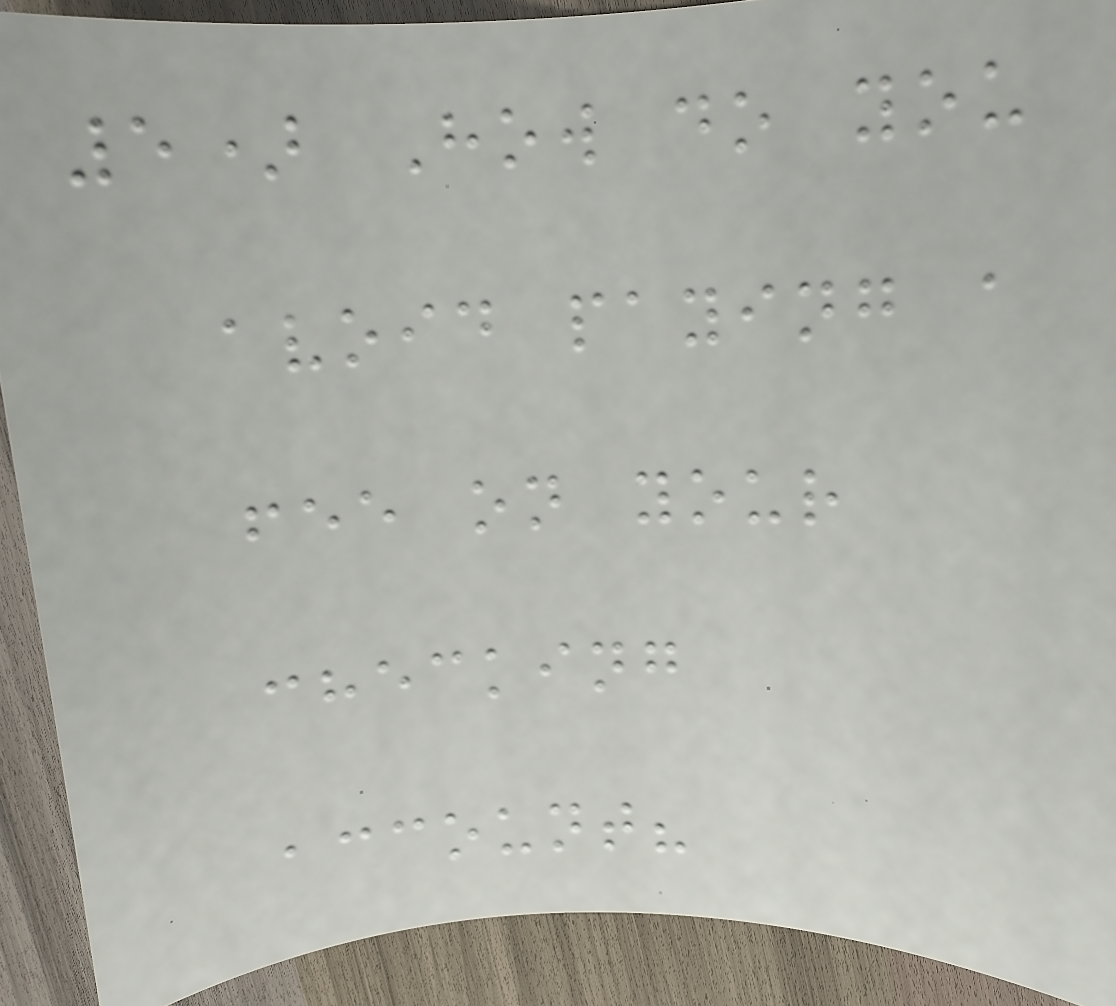5) How do you
avoid paying a
fee on your
checking
account?
